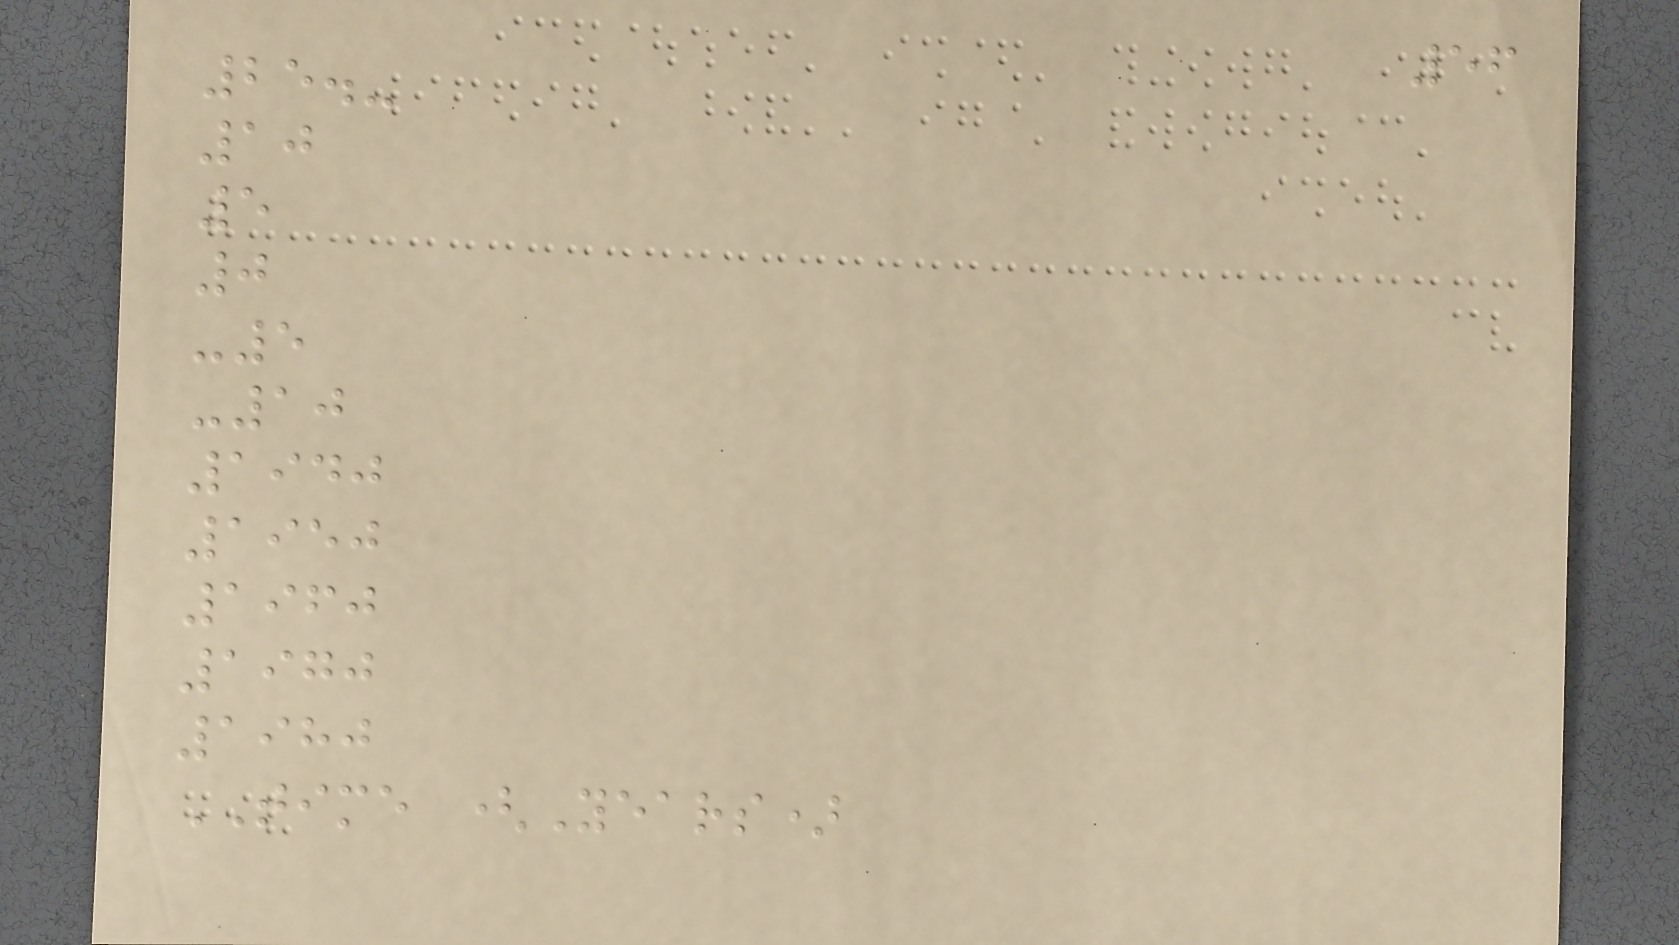56
25.-
10
5
0
-5
-10
1940
1950
1960
1970
1980
TIME (Years)
